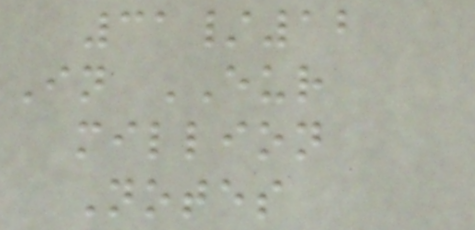31/12
In EUR
million
Notes
